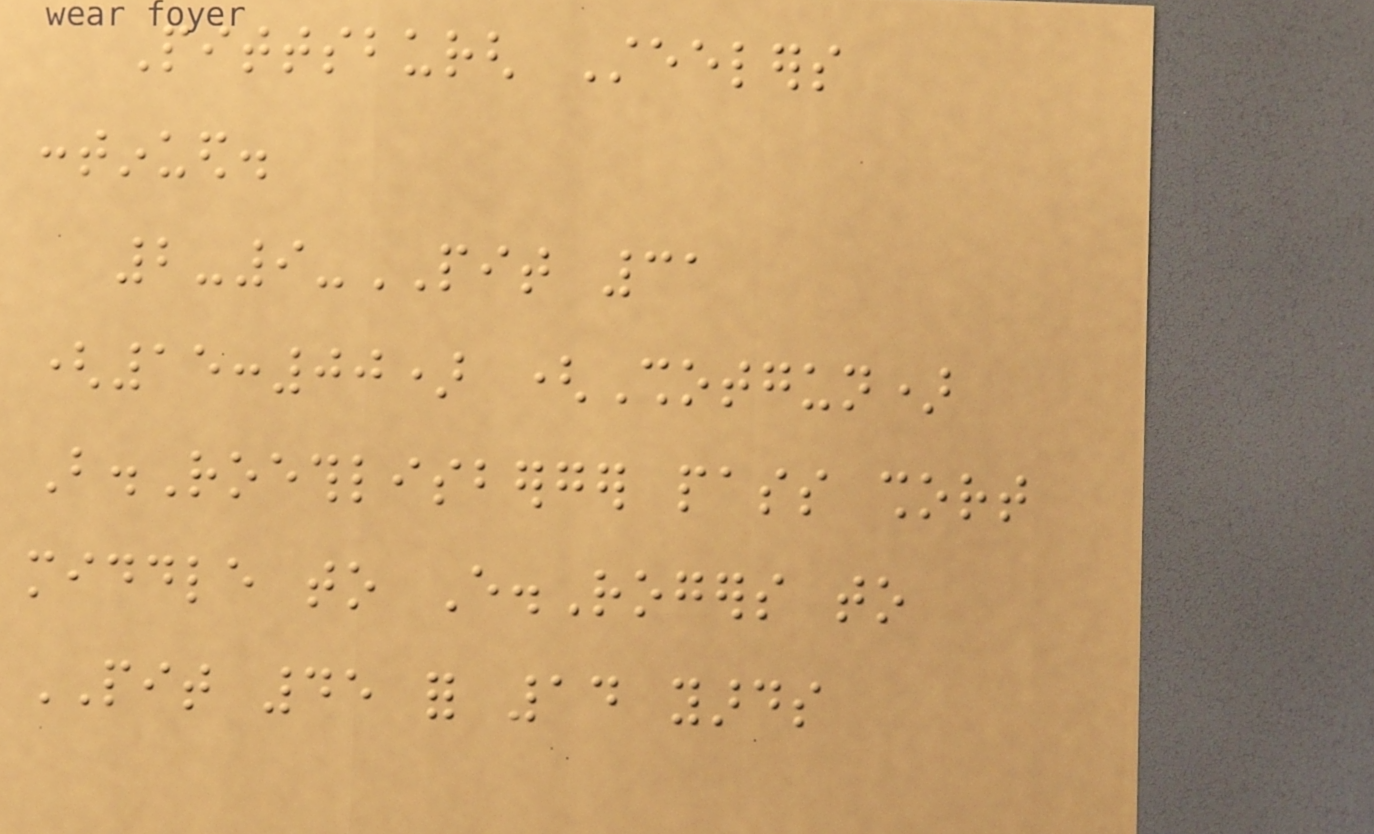Pittsburgh Steelers
continued.
2-9-PIT 31
(15:00) (Shotgun)
B.Roethlisberger pass short
middle to E.Rogers to
PIT 45 for 14 yards
